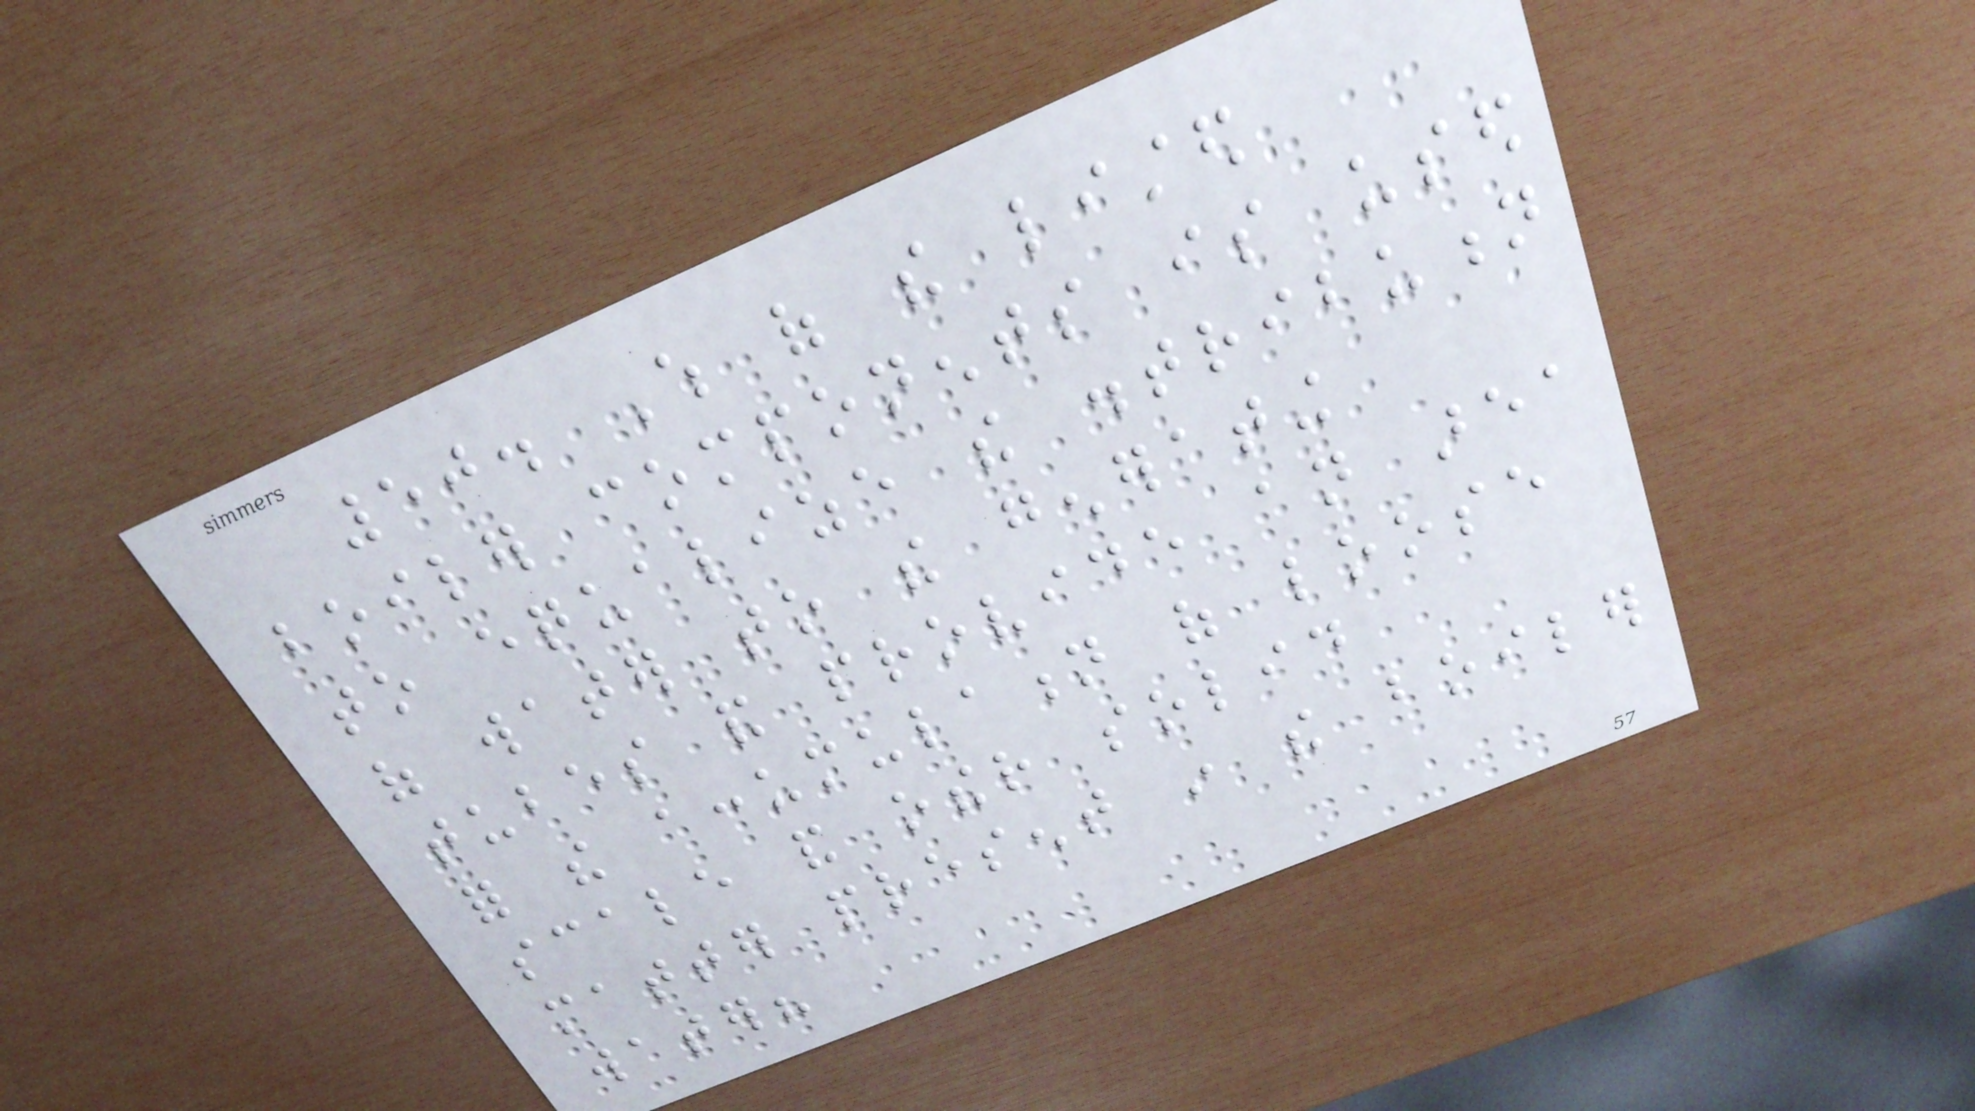50. Which of the listed
boiler components is used
to equalize the distribution
of water to the generating
tubes and provide an area
for the accumulation of loose
scale and other solid
matter present in the boiler
water?
